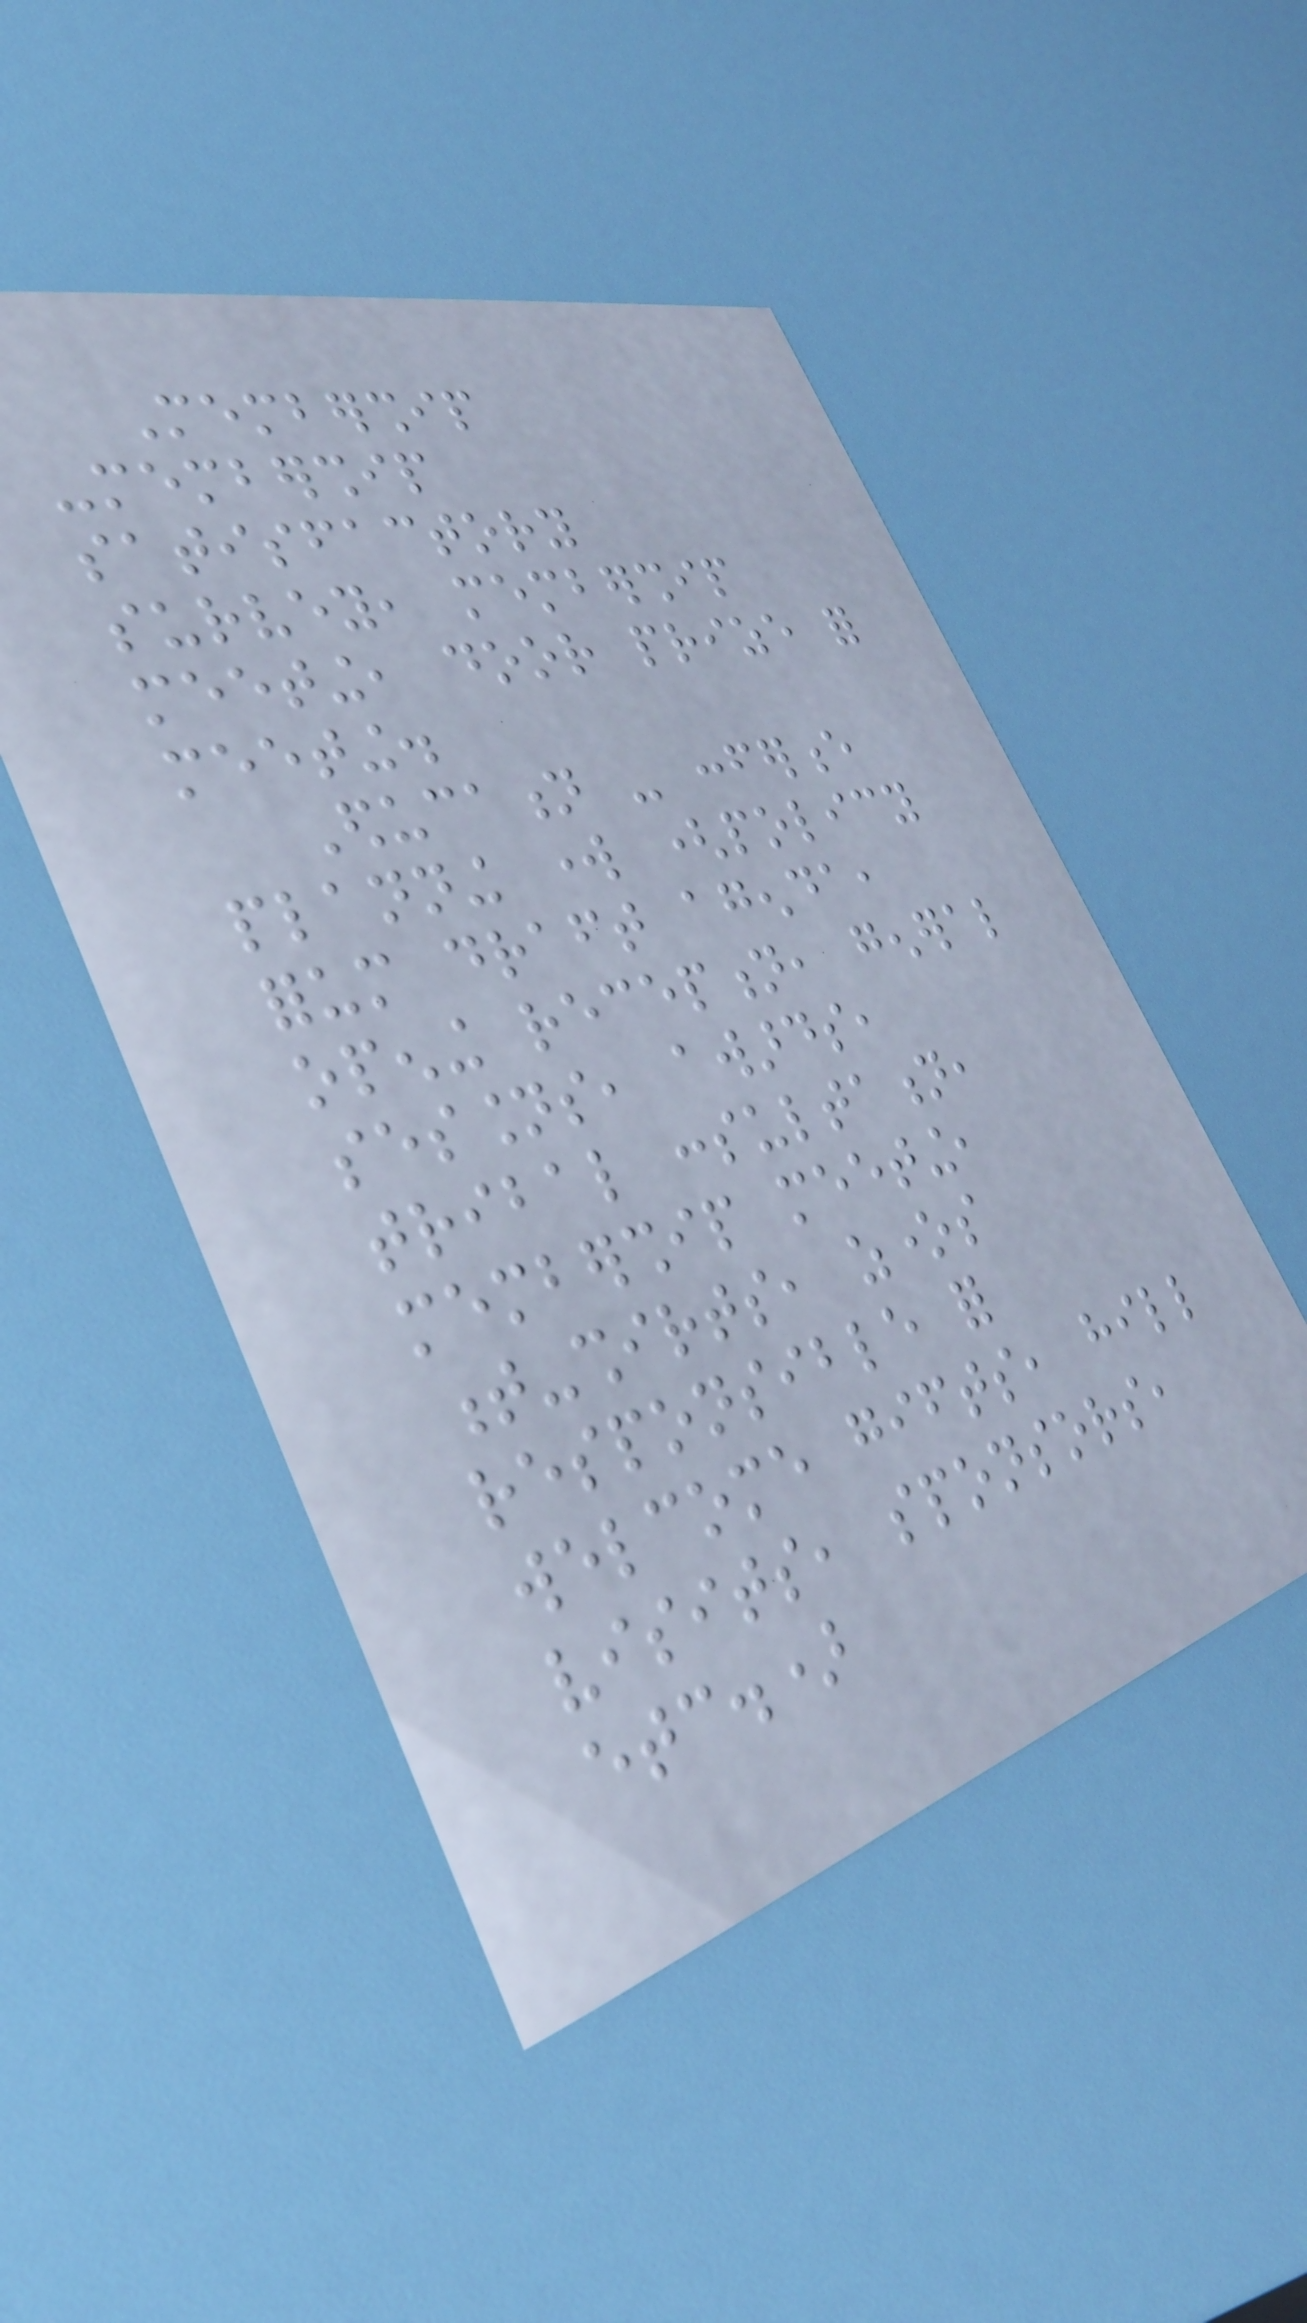Membership
-membership
satisfactory
survey, membership
meeting, door prize for
meeting.
Education - conference
planning work (policy
forum draft agenda,
opening reception, general
sessions, awards,
tribal consultation,
membership meeting,
t-shirts, zones
responsible for
welcome gifts, hill
visits, sponsors,
etc.)
